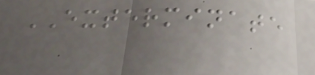EXTERMINATE
